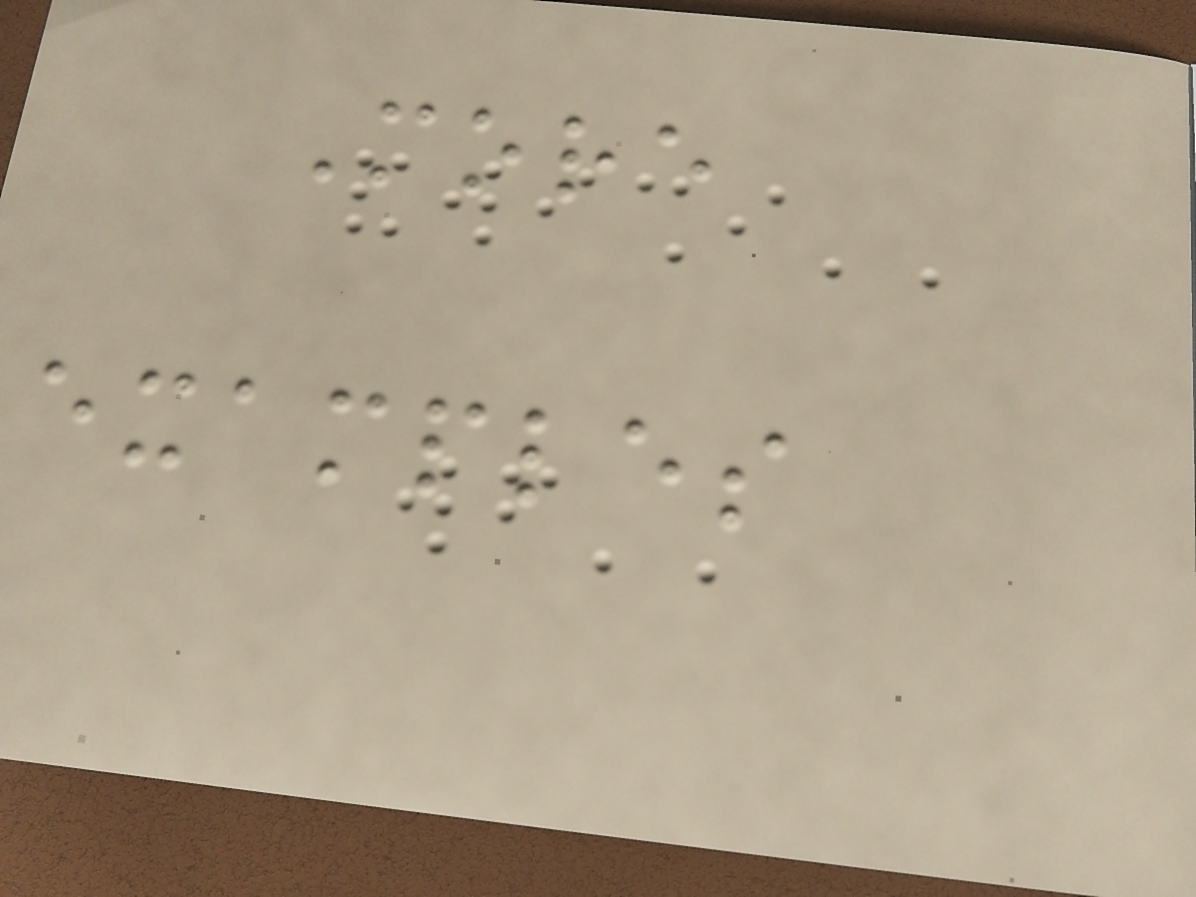More
examples
